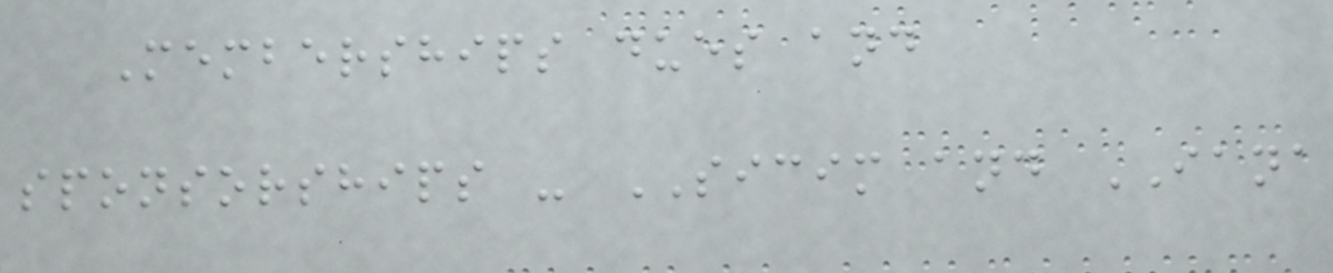Memberships dues and
sponsorships - SICIM and IANA
